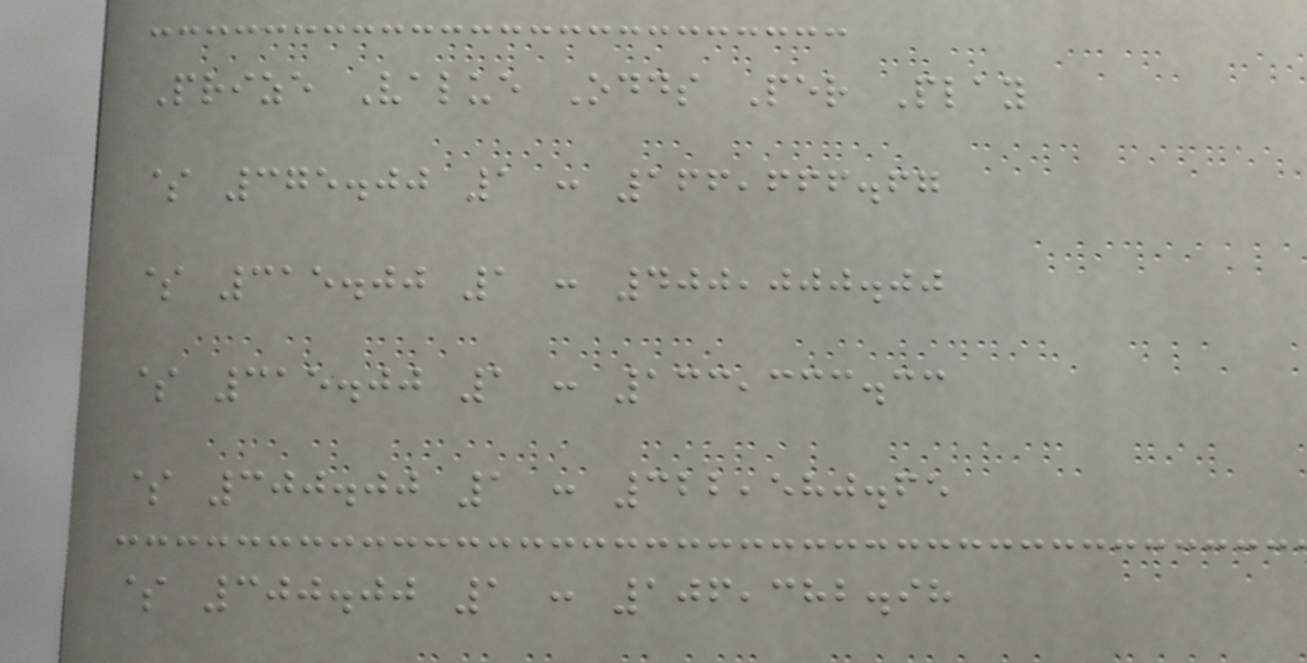Prize Value Odds Per Play
$ 375.00 1 : 166,666.67
$ 315.00 1 : 400,000.00
$ 315.00 1 : 133,333.33
$ 300.00 1 : 322,580.65
$ 300.00 1 : 106,382.98
